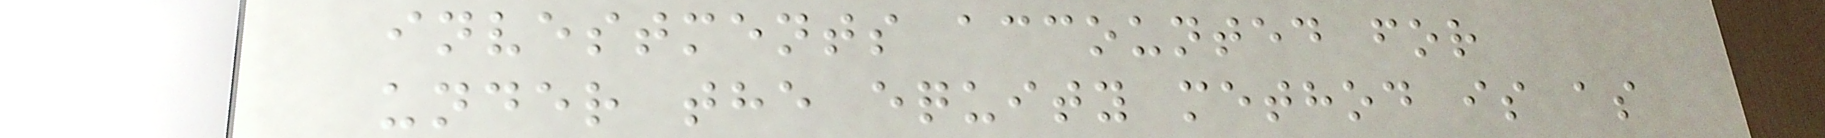investments accounted for
under the equity method is as
